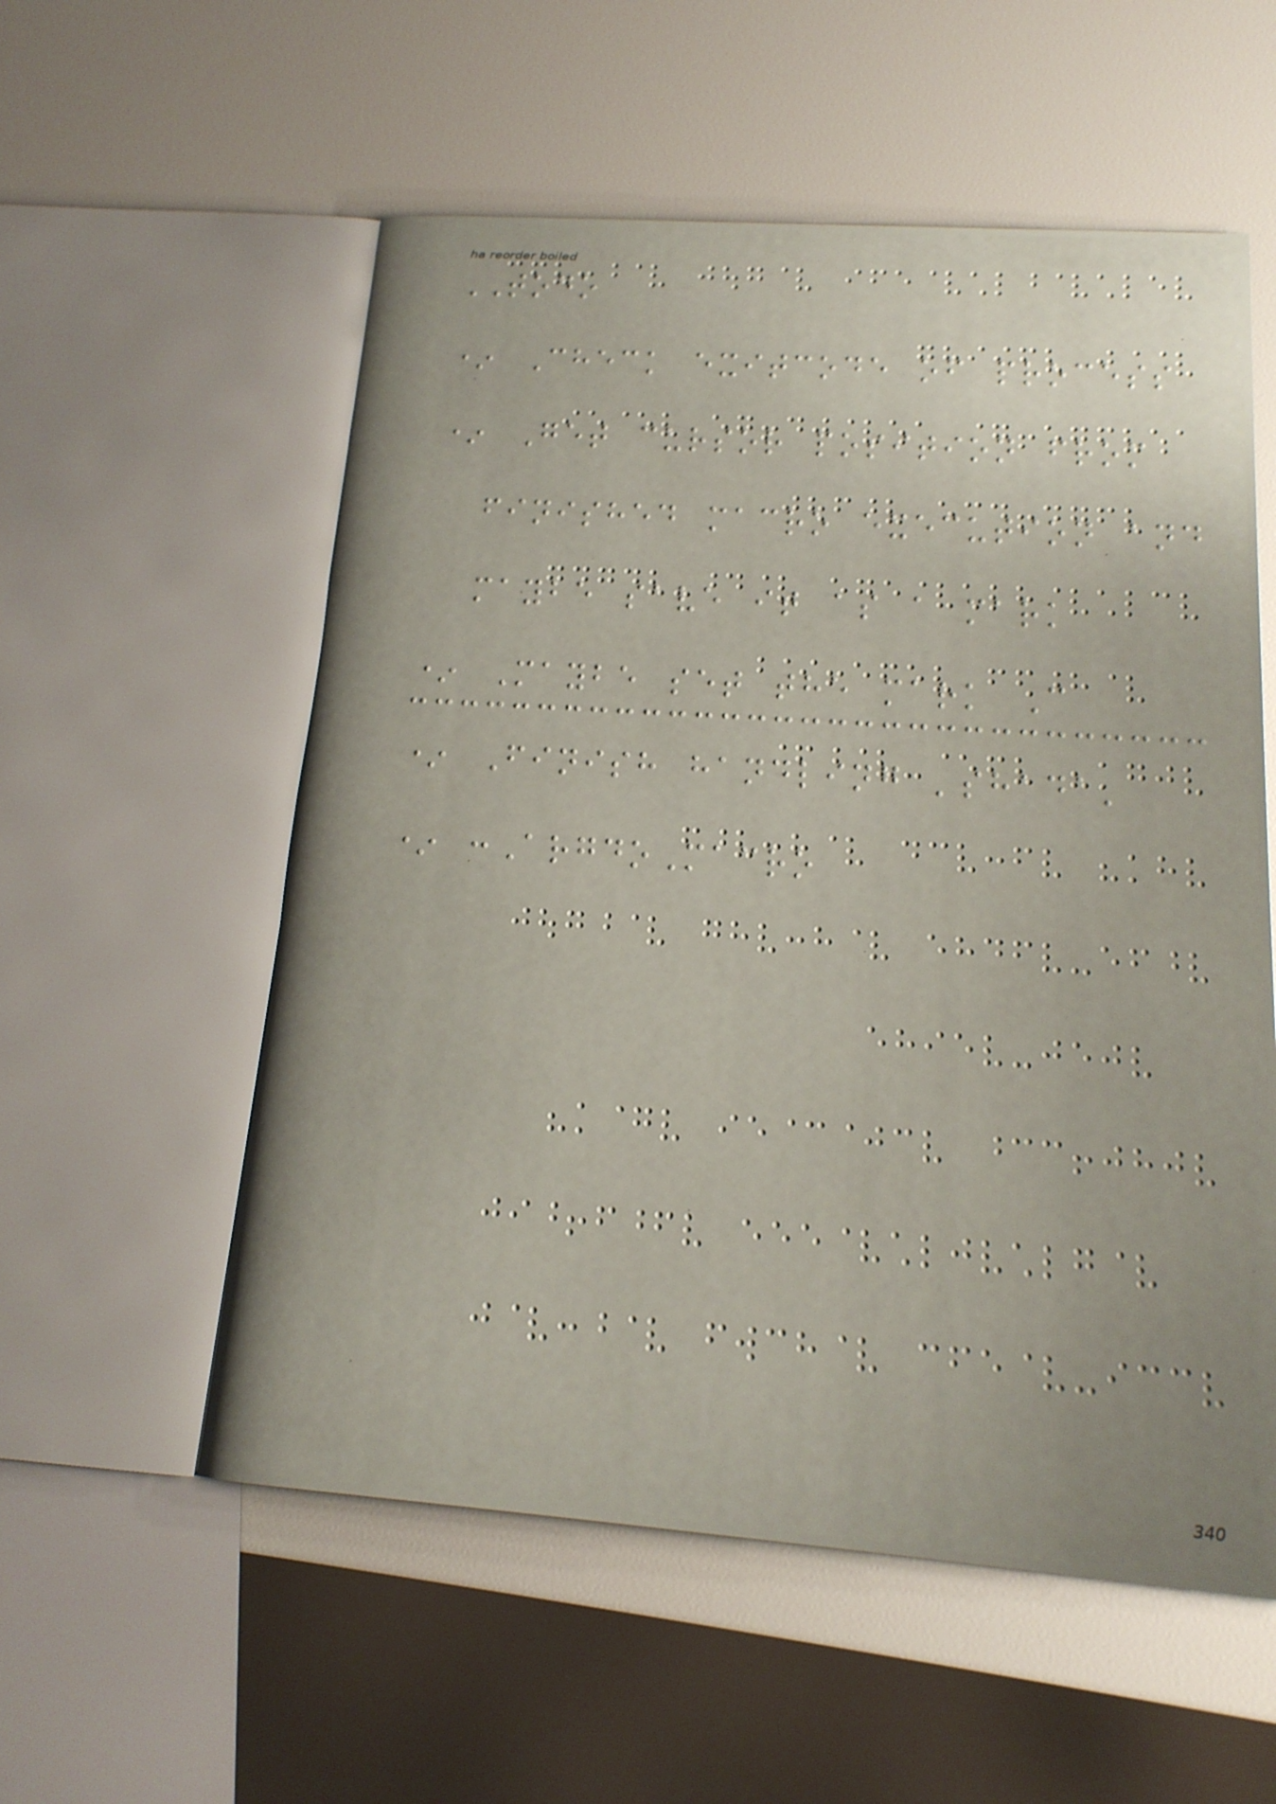TODO
* Check exitcode of process
* Get cursor position from
finished macro execution and
maybe save it as a mark
* Maybe set the mark C
* Finish handling 'shada'
* :ArgdoMacro
